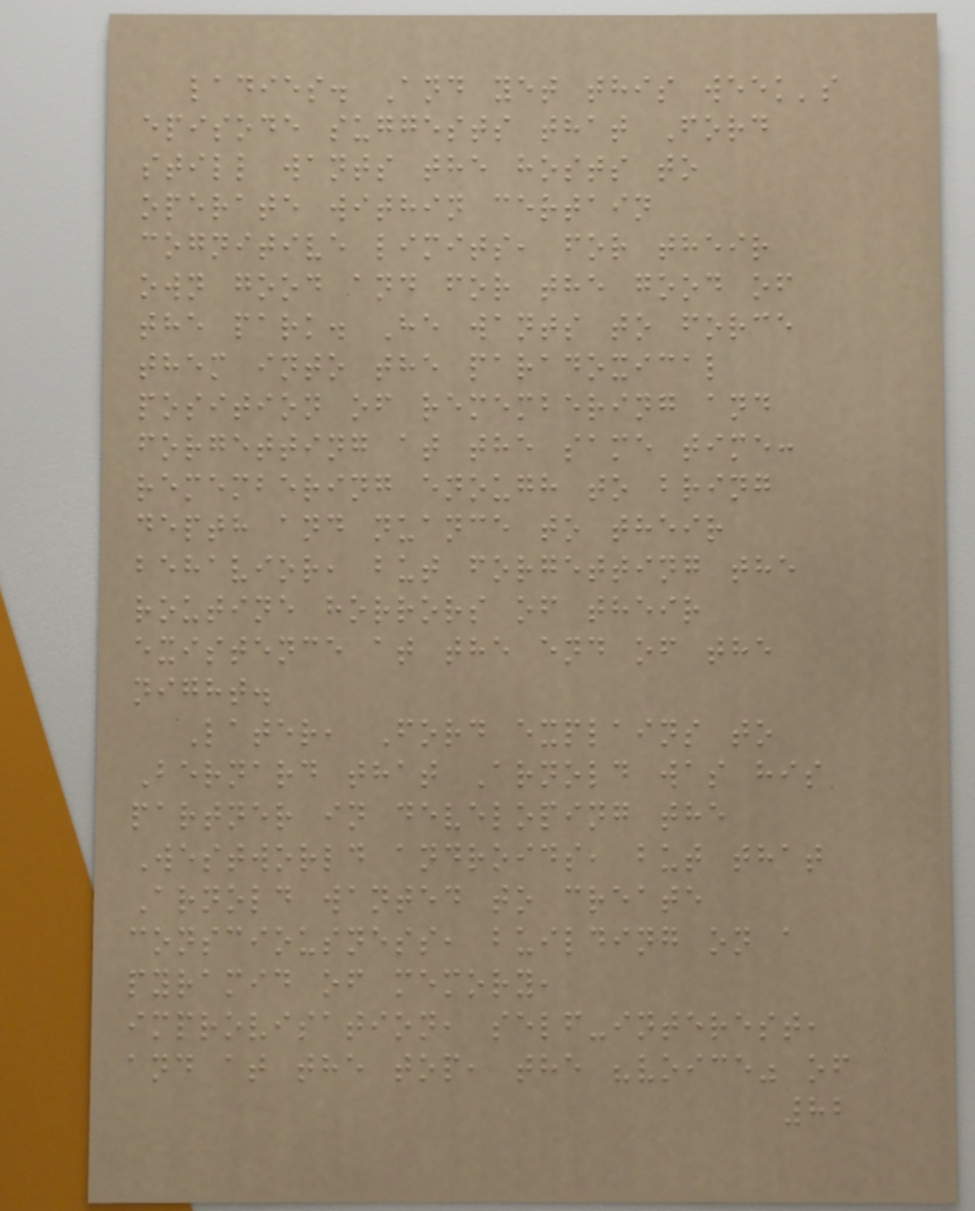ladies. And yet this week's
episode suggests that Ford
still wants the hosts to
operate within certain
cognitive limits, for their
own good and for the good of
the park. He wants to force
them into the paradoxical
position of remembering and
forgetting at the same time:
remembering enough to bring
depth and nuance to their
behavior, but forgetting the
routine horrors of their
existence at the end of the
night.
Later, Ford explains to
Bernard that Arnold was his
partner in developing the
Westworld androids, but that
Arnold wanted to create
consciousness, building on a
pyramid of memory,
improvisation, self-interest,
and at the top, the "voice" of
82
